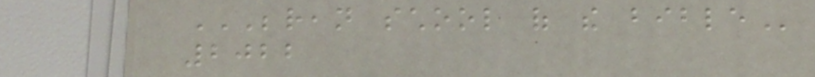BEREAN SCHOOL OF THE BIBLE
2022
